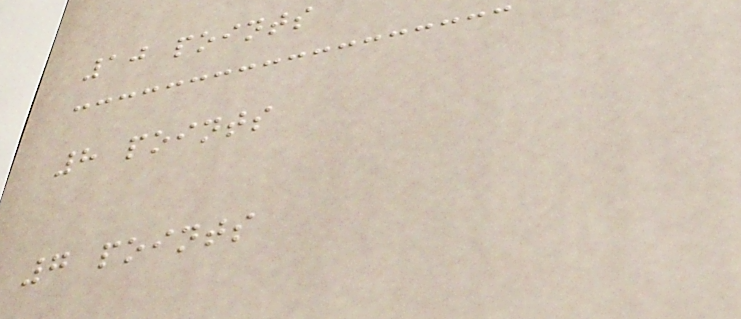10 points
8 points
7 points
